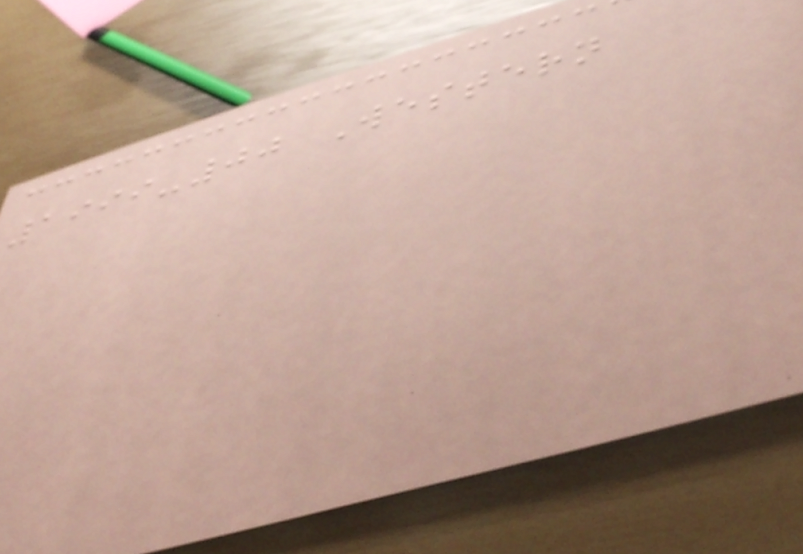1999-00 Western
